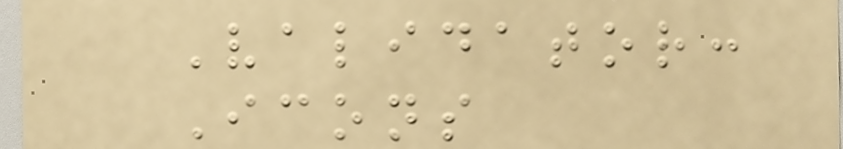Validator:
Icons
